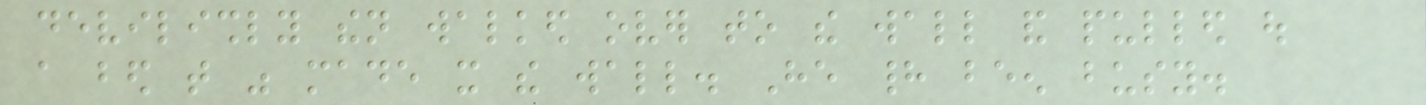devilishly then walked over to the wall and pulled out
a bed that was made it the wall. He had been busy.
